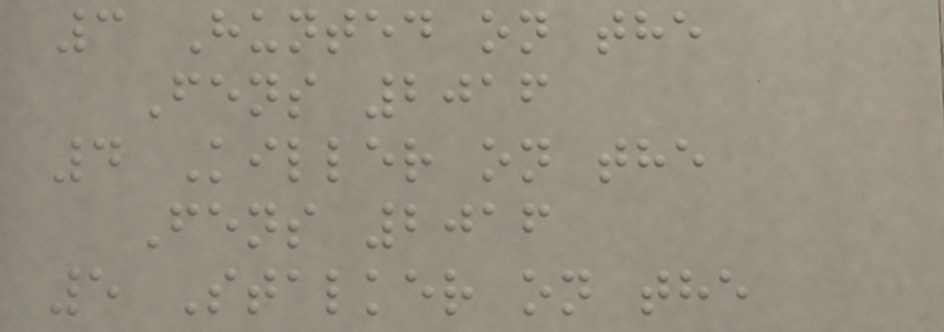3 Hunted on the
Fens 2016
4 Killer on the
Fens 2016
5 Stalker on the
